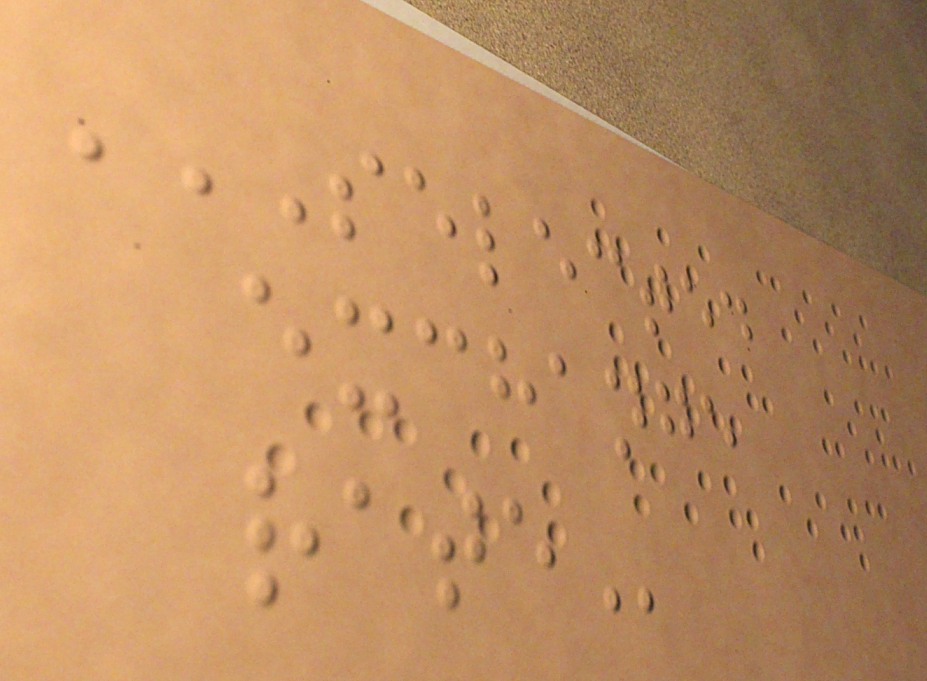SELECTED
EXCHANGE
RATE
